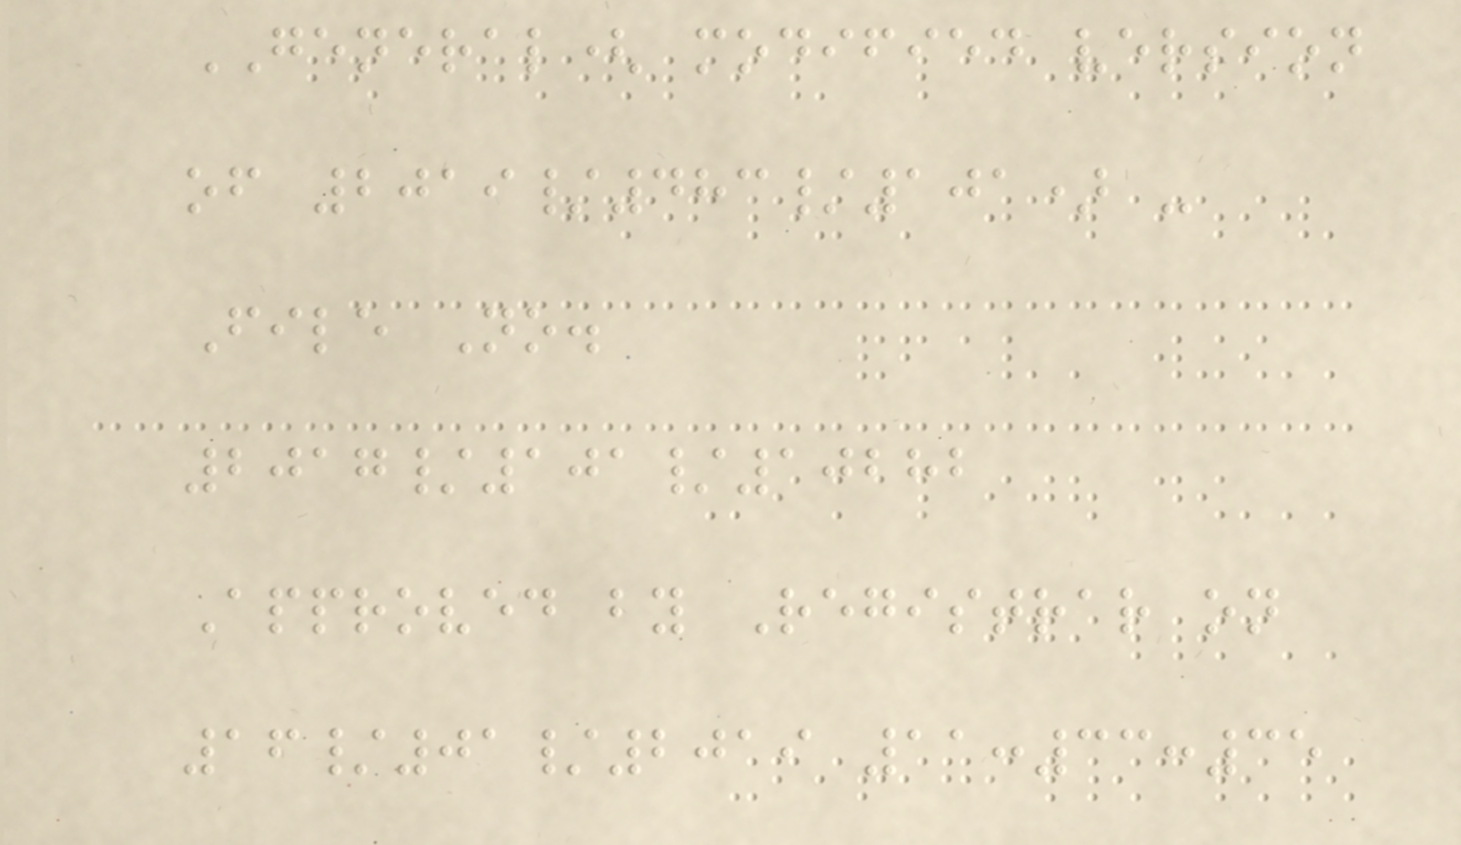GENERAL( modified version
of 2019/483/101) -
File No.
2017/101/10282
Approved by Registrar on
16/01/2019 11:33:35
